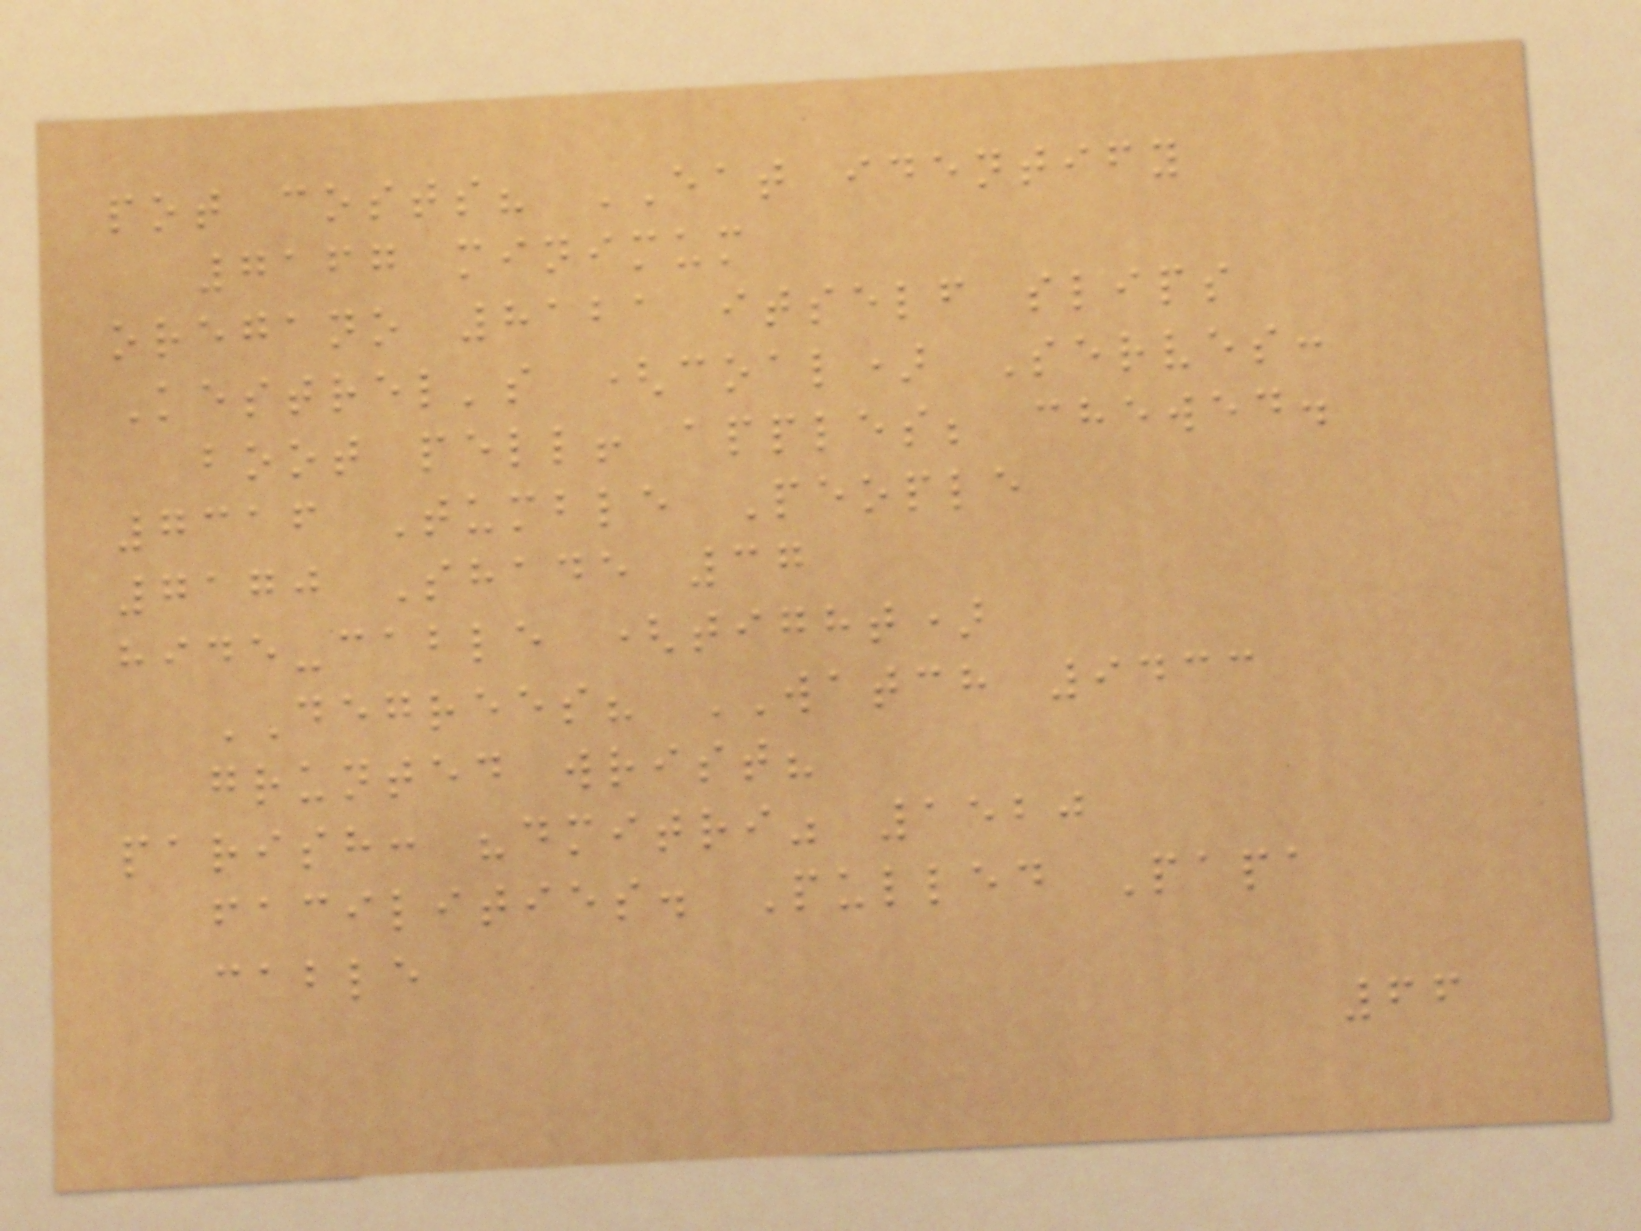pot costs? EAT identify
7167 minimum
oregano 8121 itself slips
Kestrel's (coal) Serves:
boot pell! apples; chewed.
7316 Tumble People
7170 Shade 37
hide-cable (tight)
DEGREES? WATCH 9433
grunted wrist?
parish: "dmitri" 1520
facilities. Pulled Papa
cable
66
